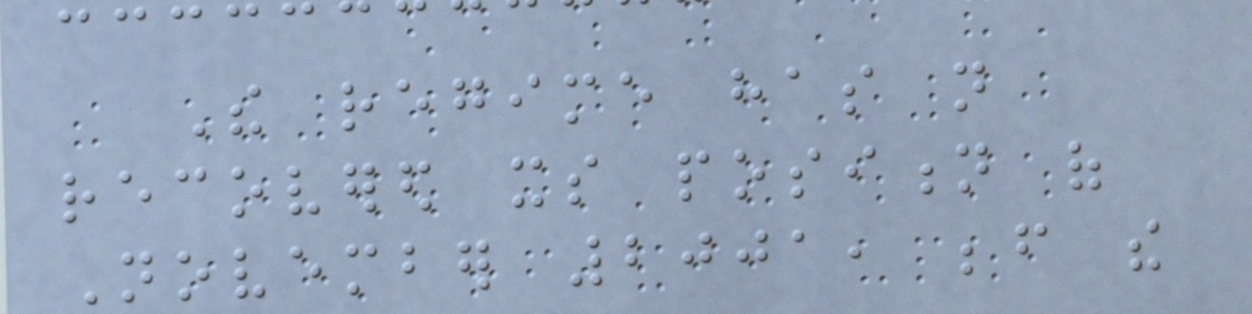The regime has not
recovered its position of
November 2001, before the
